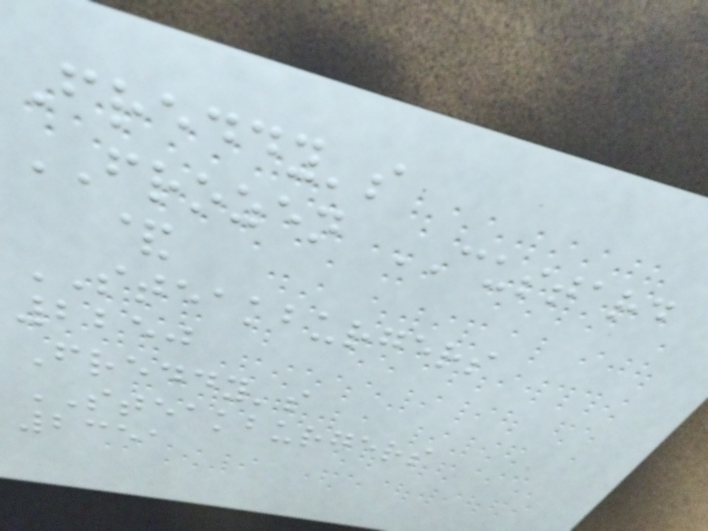Freddy's
FROZEN CUSTARD
&
STEAKBURGERS
2250
Freddy's
STEAKBURGERS
2351
